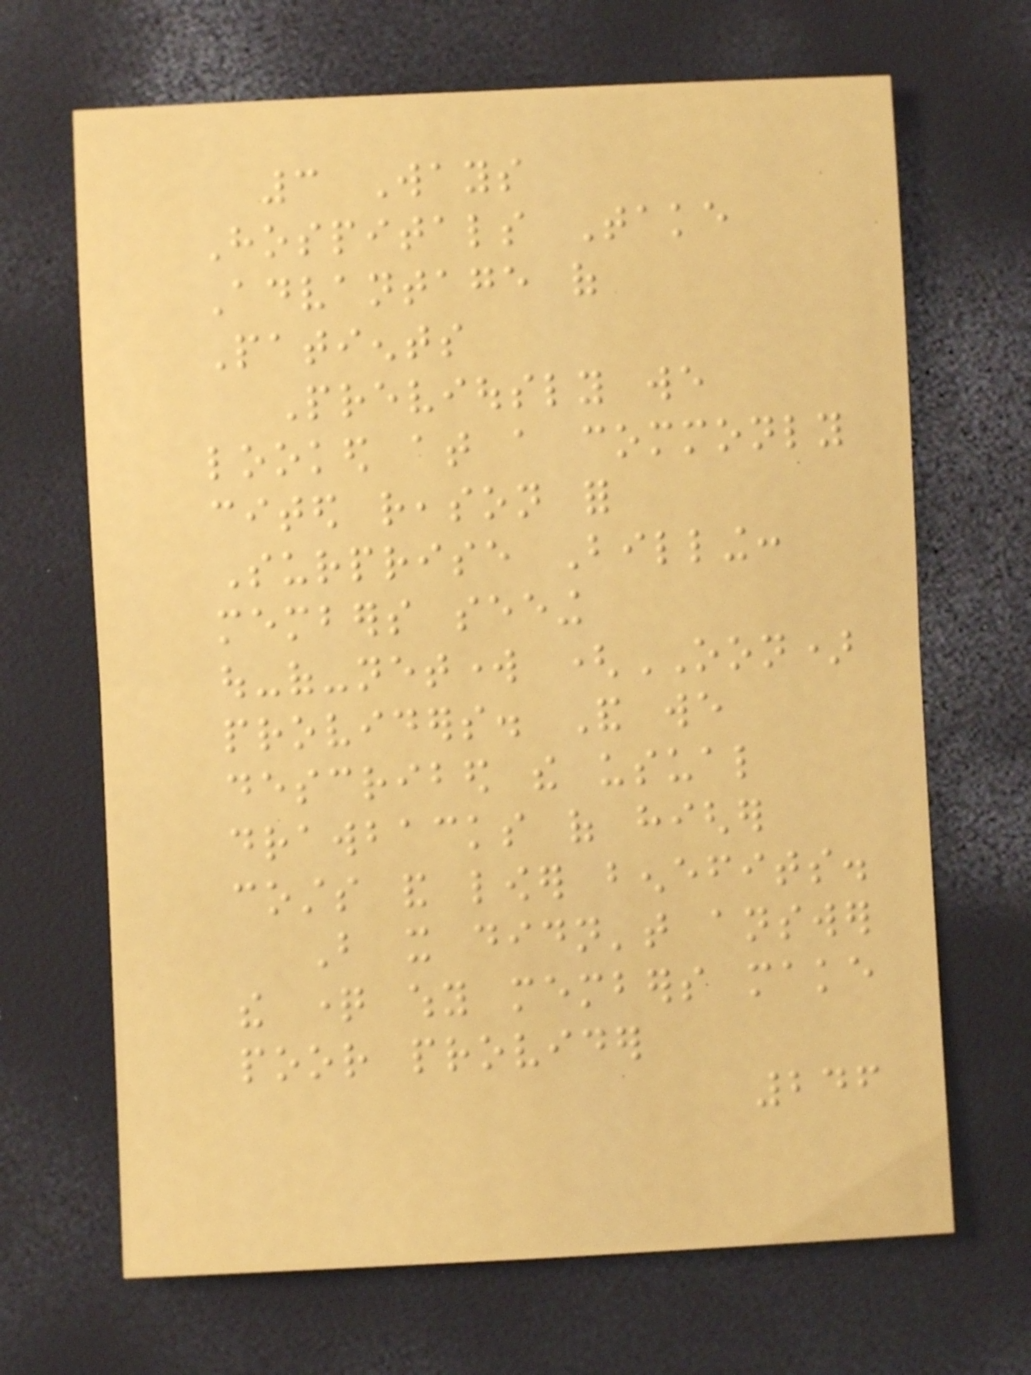3 Ways
Hospitals Take
Advantage of
Patients
Previously we
looked at a commonly
cited reason for
Surprise Billing:
members seeing
out-of-network (OON)
providers. And we
described the usual
drawbacks of higher
costs and lower benefits.
But it didn't answer
the question why members make
poor provider
246
